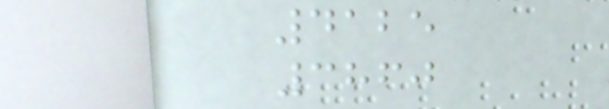4125
3860
